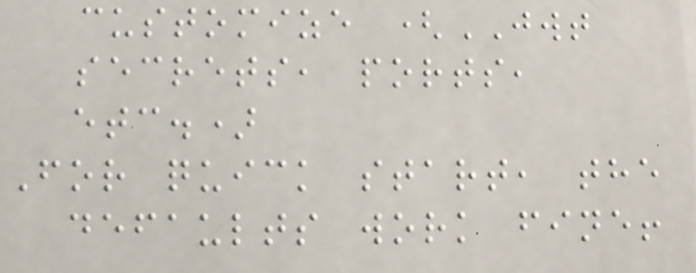customize (JWT
secrets, ports,
etc.)
For quick start, the
defaults work fine!
